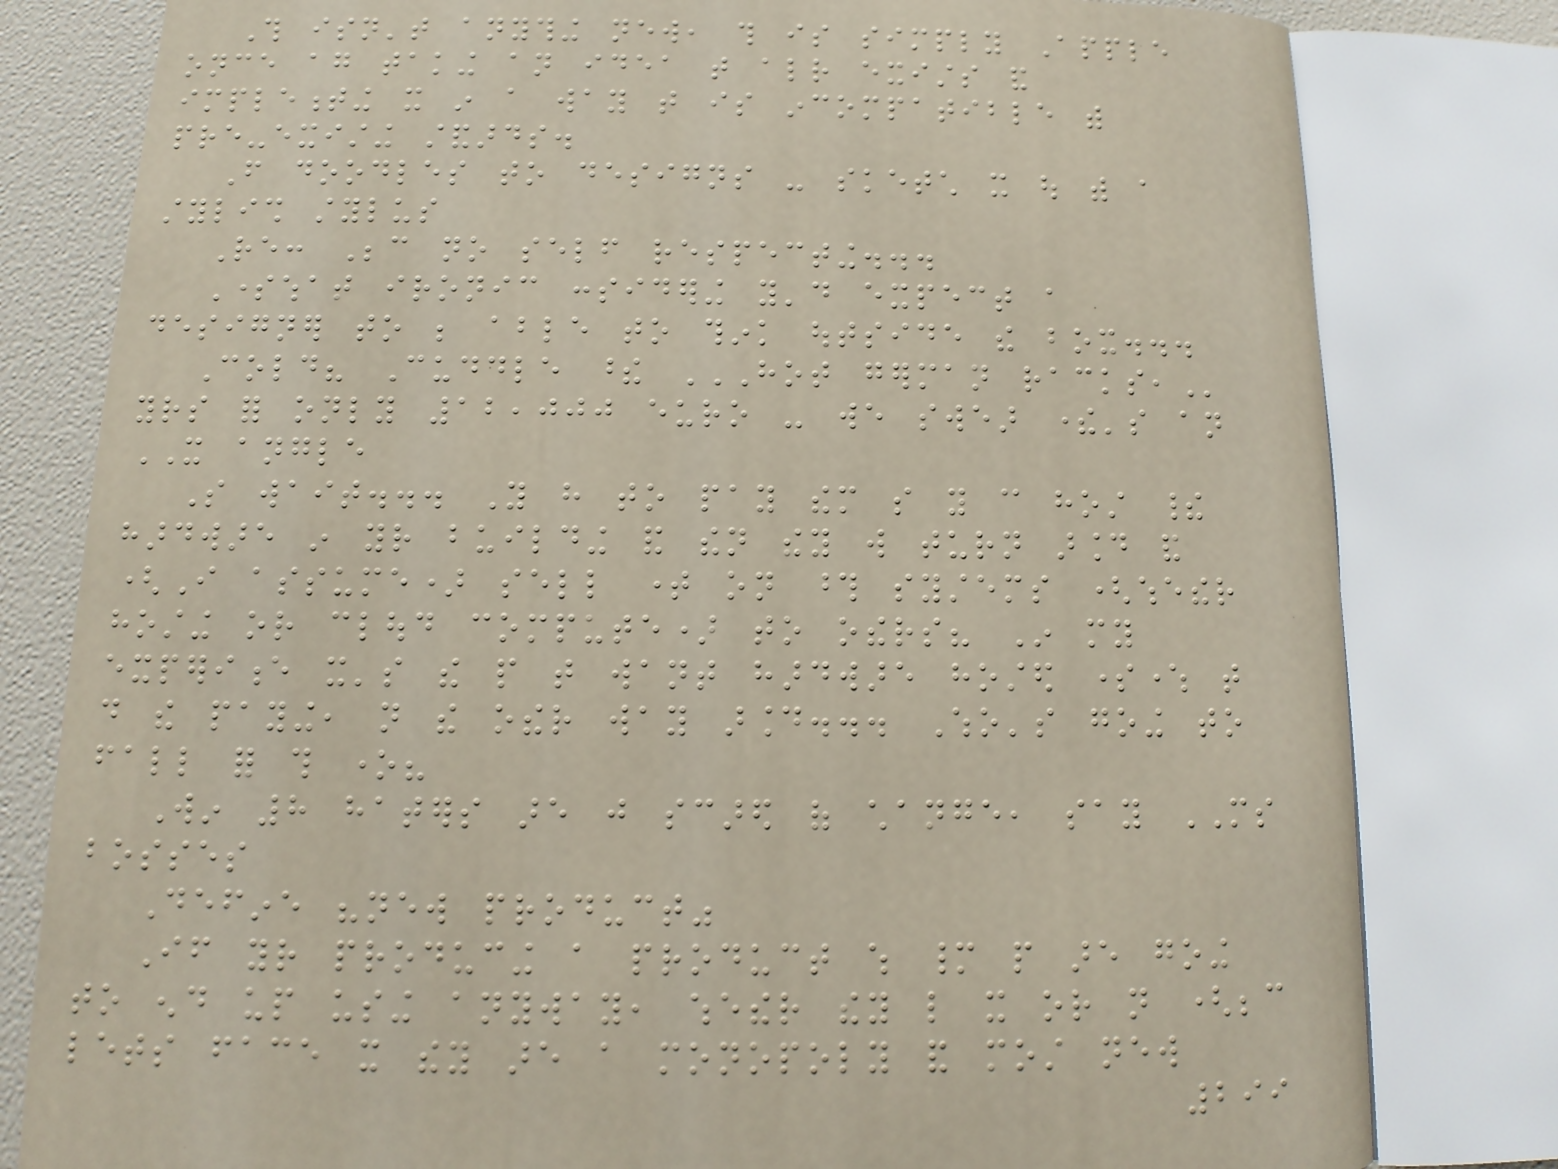This isn't anything new, this is simply Apple
once again taking an idea that already exists and
implementing it in a way that is incompatible with
pre-existing standards.
From doodles to designs - sketch it out with a
stylish stylus
Re: Because no self respecting...
Somewhat ironic considering you'd expect a
designer to be able to think outside the box...
Cold? Cuddle these HOT GERMAN RACKS,
yours for only 12,000 euro - we swear there's an
IT angle
So wait... You have to pay them so you can host their
hardware in your building and then they will turn around and
(I assume) sell time on those systems (whether
hosting or cloud compute) to others? In my
experience it's the people that want hardware hosted somewhere that
do the paying, not the other way around... Who's going to
fall for this one?
Win 8 haters are just scared of change, say MS
bosses
Define "new product"
If your producing a product which many people are going
to end up using anyway, whether they like it or not (because
lets face it they are a monopoly and most new
299
